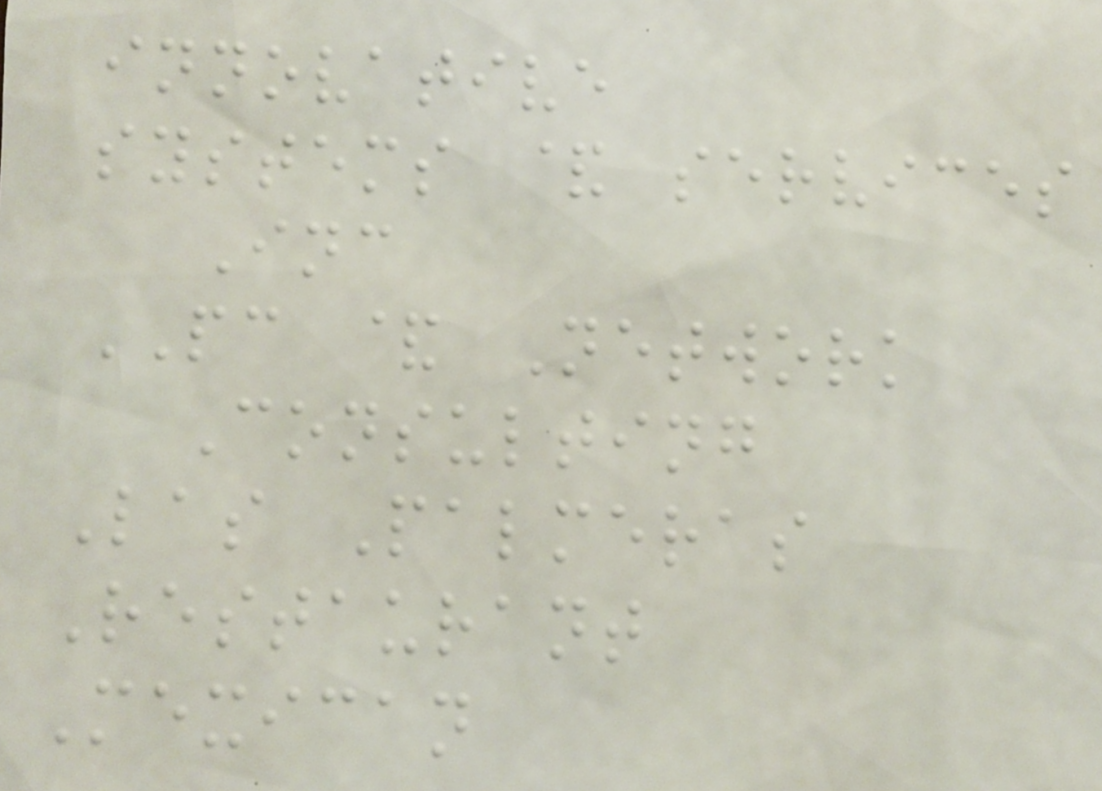innovative
systems & services
Inc
PC & Network
Consulting
Las Palmeras
Restaurant
Mexican
